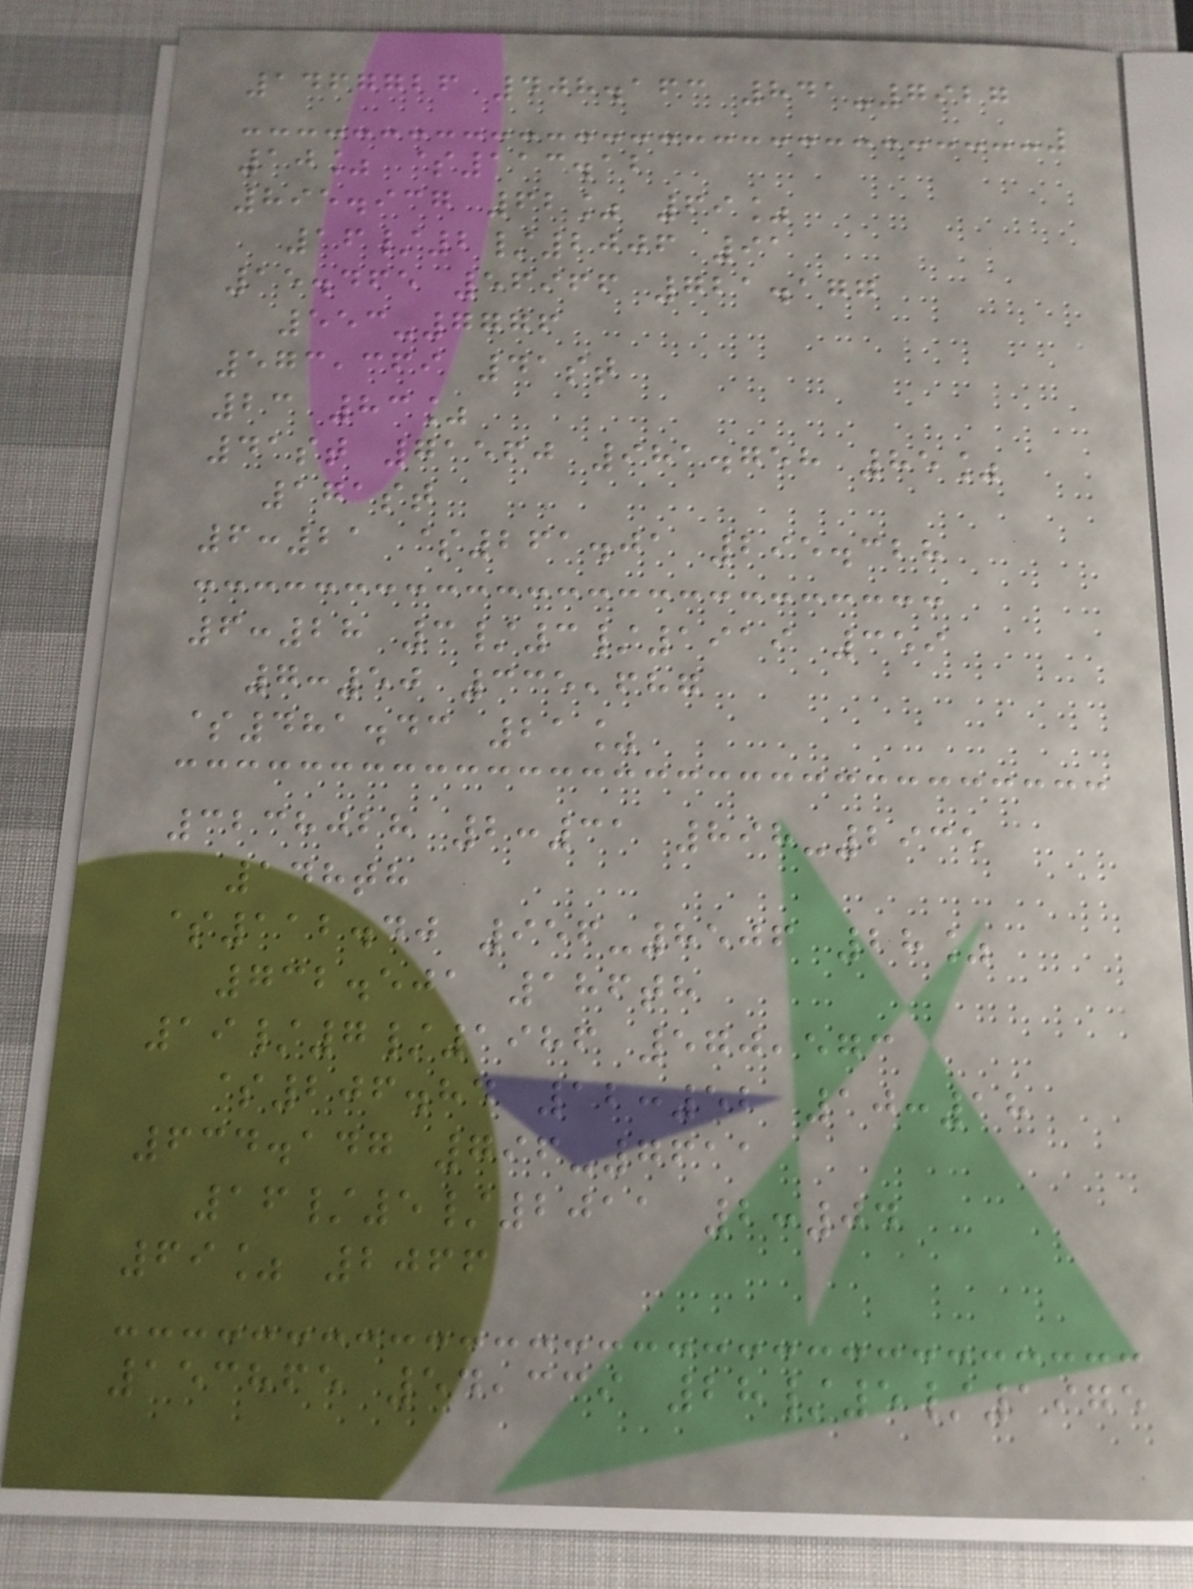1467726 408.163 841-7927
10% $113.12
895.937 62% 69%
16/2/2006 91
15.465 56966 721.177
553-7776
573,369 41st
23 83%
41st 71560 981.758 85%
171st
6:21 $261.01 295.328
6:28 3/3/1919 359
7:50 335,687
$481.43 21%
3238028 2:31 898-2935
148th
$112.40 956-8506 28%
732.501 186th
19/7/1986 570,573
$206.84 12:52 10:18
634.147 796-7611
16/5/2011 2:04
69% 2066
153865 54,339 28/5/1975
